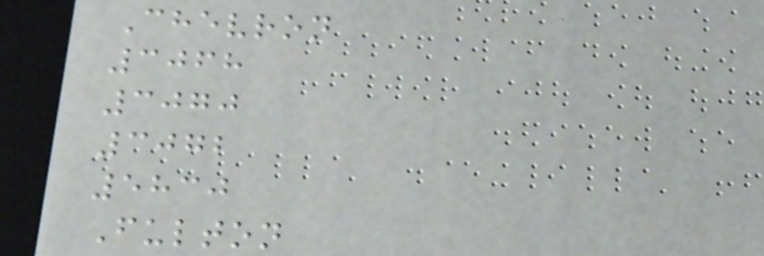Chevron
3068
3070
3072
5830
Fulton
